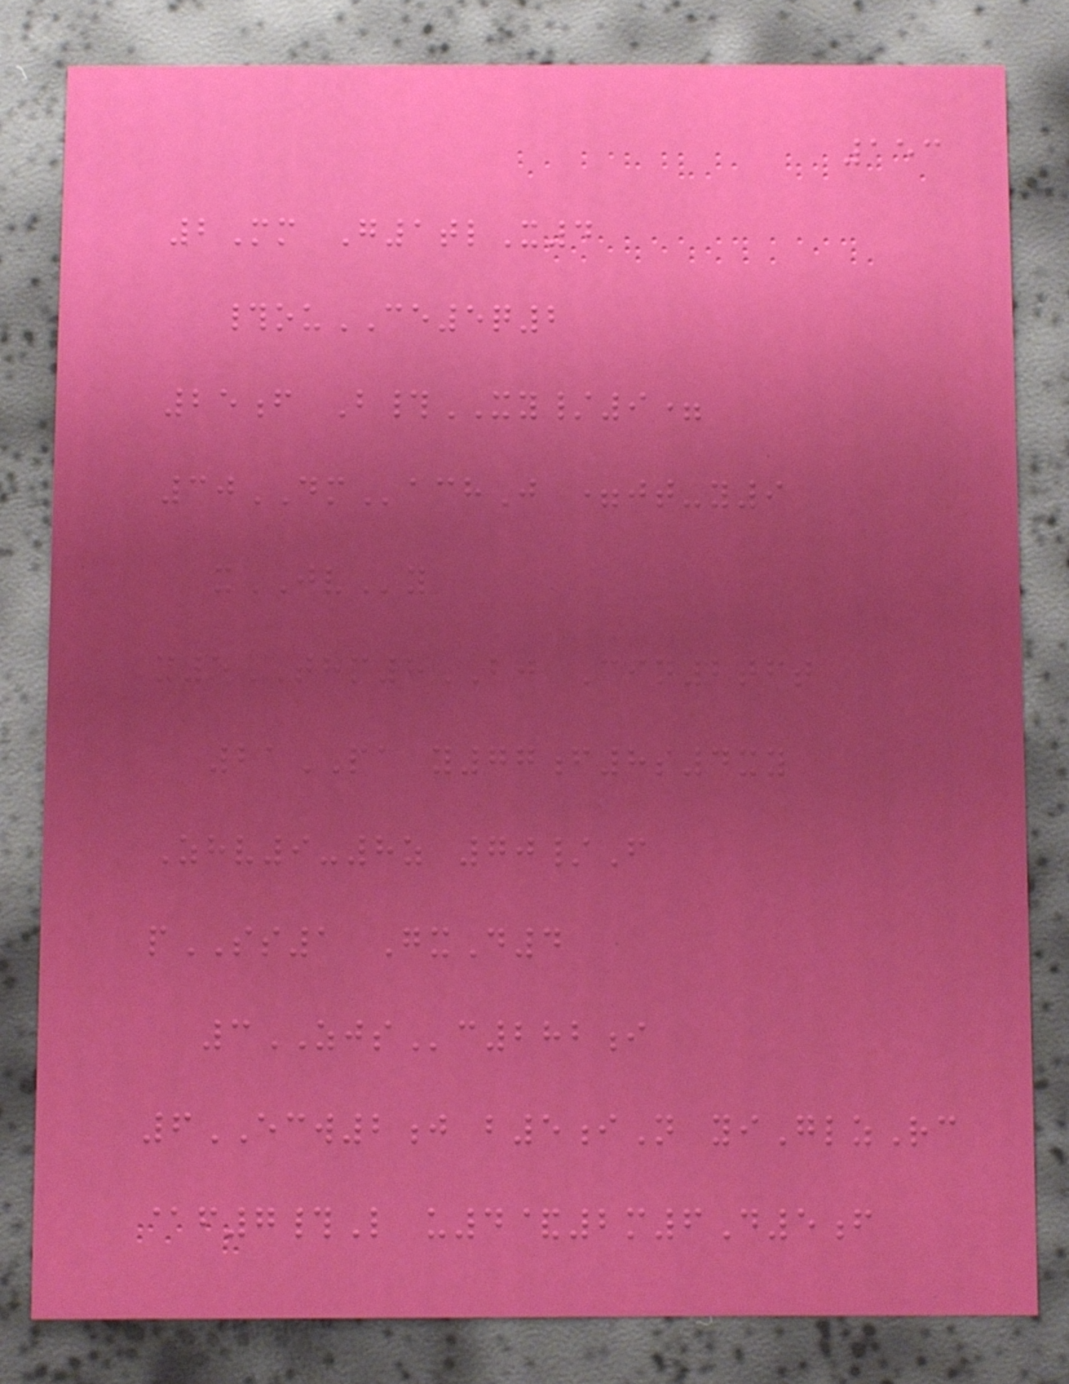153
2Mm G1tlX4
#ouCE5q2
25f B#XY/9=
30DMachJ =jt-y9
xJVy
x5THM8BJ Cin2tft
21PA y77f8s4xy
Zhv9-8z 70/F
pSS1 GxD4
3ZJSc282i
6ECW2j b5iN yiGlzRc
@f7#L u4&2m6D5f
